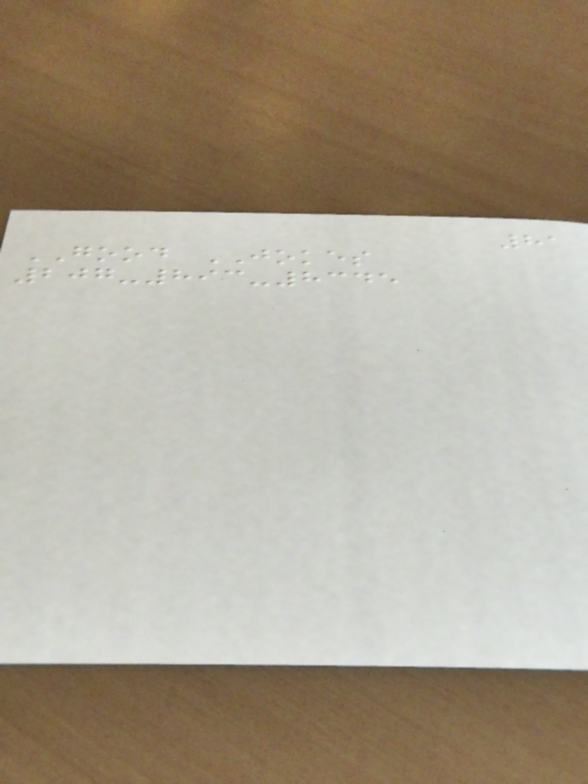81
GOOD JOKES
207-893-8345
